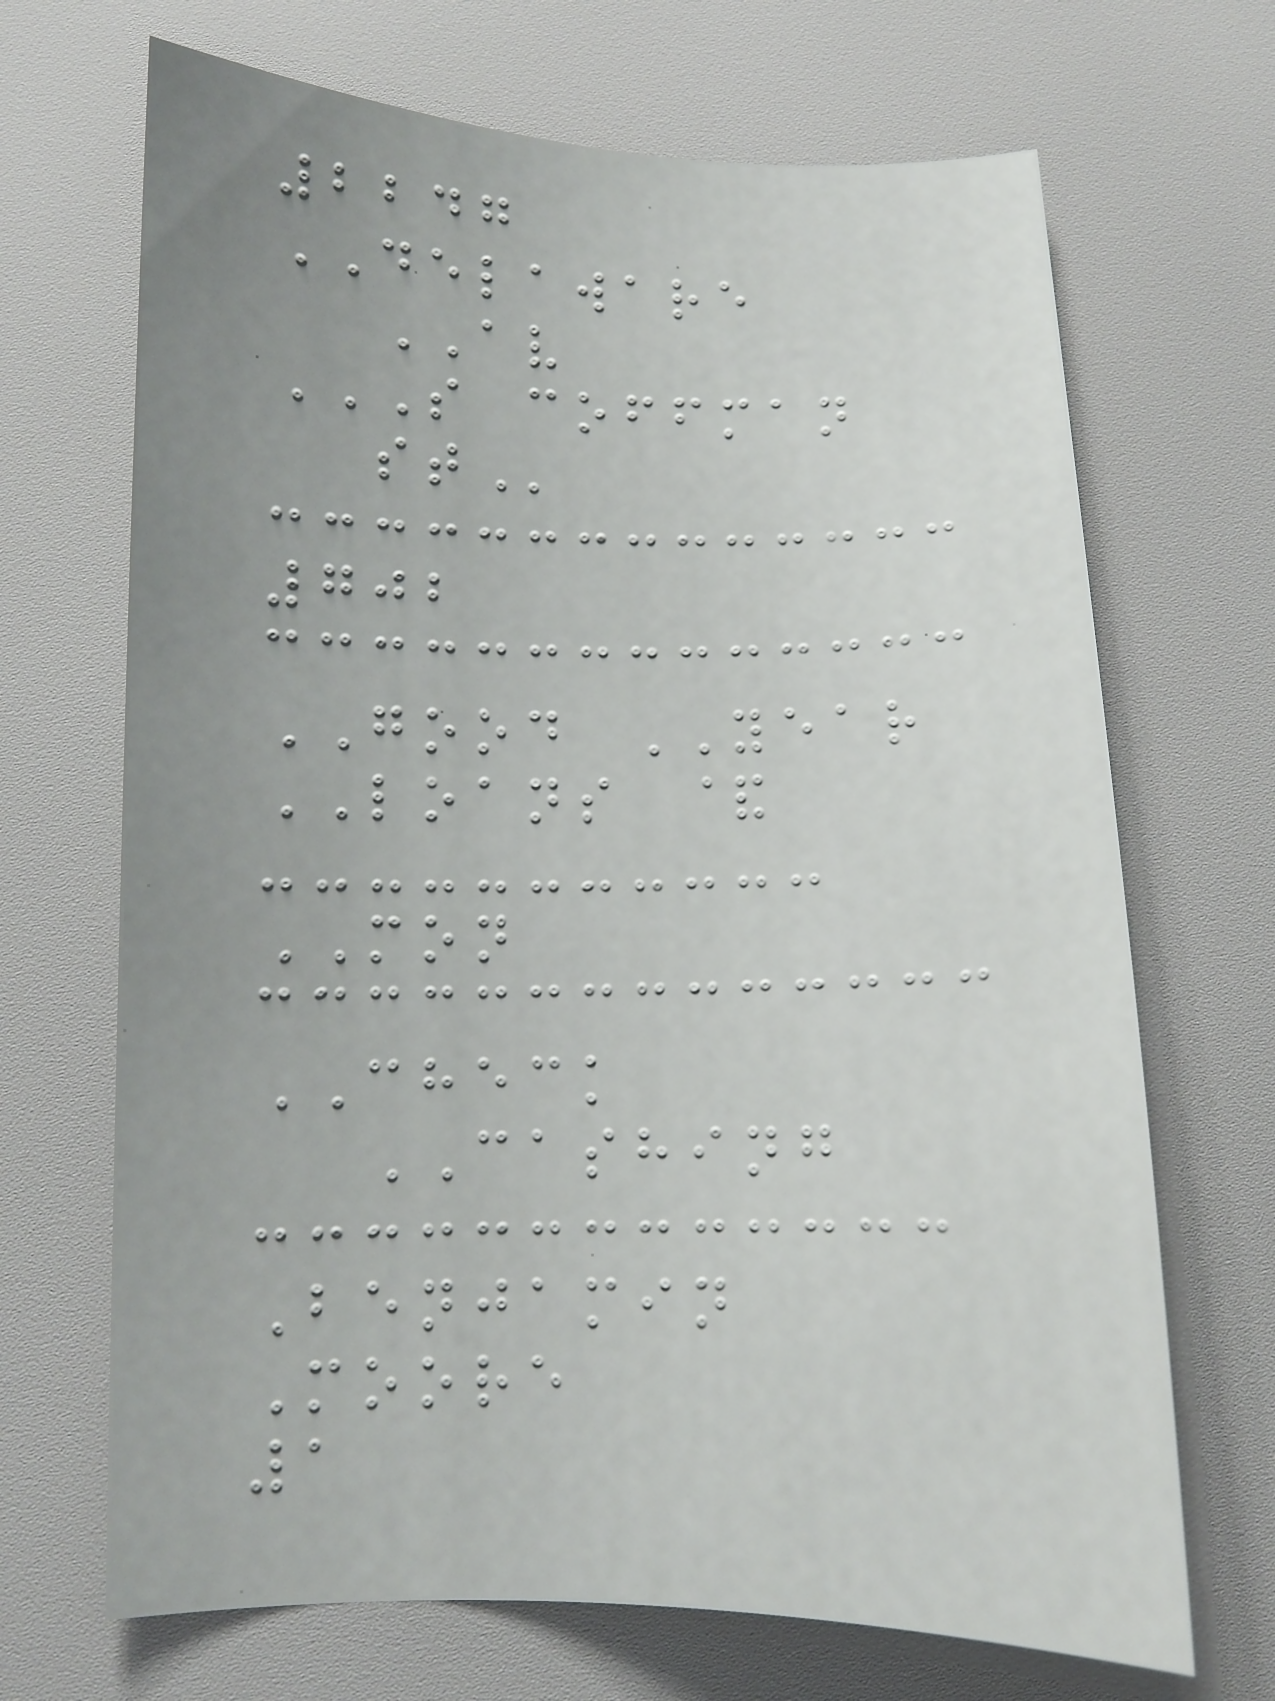2247
DELAWARE
AV
S COFFMAN
ST
702
GOOD YEAR
LOANS &
MON
CHECK
CASHING
Benjamin
Moore
1
